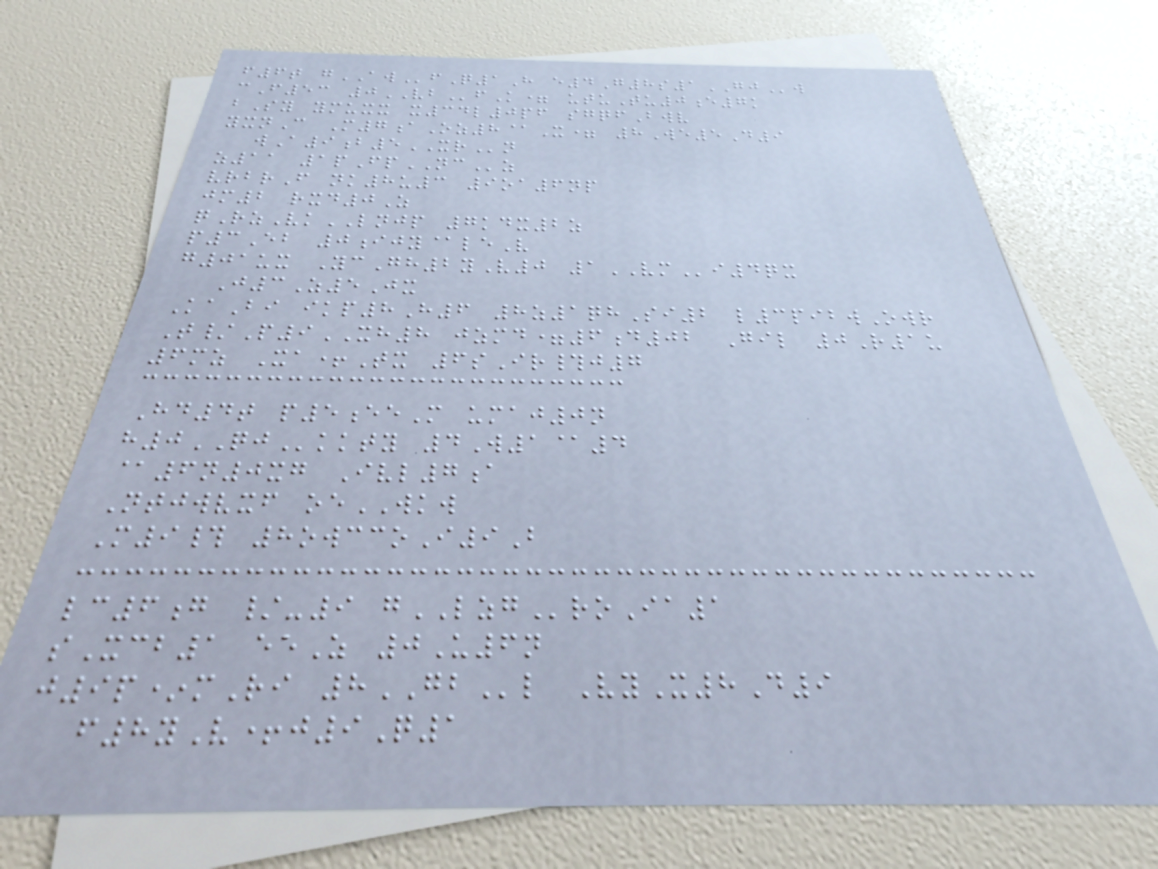f6t gAWfQ1H e4G8s1GJw
cF53 0VBfK= utuTu0e7k
bSy ymuxx x34l0pf sgqfBwv
yxnC M7aOz8@X= 8We5D9
wA9b5XRn
z11 1pFpNCz
vrbrF nk8u3 9oa6np
jm2 rxd0Z
qRzVkLNJP 7kdx2z
p3Eb 0ijy@leV
g01ux YcGh2yV0 1VMi4qx
J3Z5Jx
KaBi ikp8H6 8z1qhSi2 l3pibwOwr
T/P9XH8 jzmd=6d02 Gil 0R1u
6mz Xa+Tx 6sIr#j7
Hd4t p5eeM umaj0n
h0QJkkty 4W1@4
@6n0xg Ivl7a
Ntjwvxf oeWKW
M9# 8owccoI9B
lc6g /-9 gLZGroIa1
sXcb1 eeZ 0U6n
j9p*mRi 8GBl VyX8D9
f8yV+j9Q1
